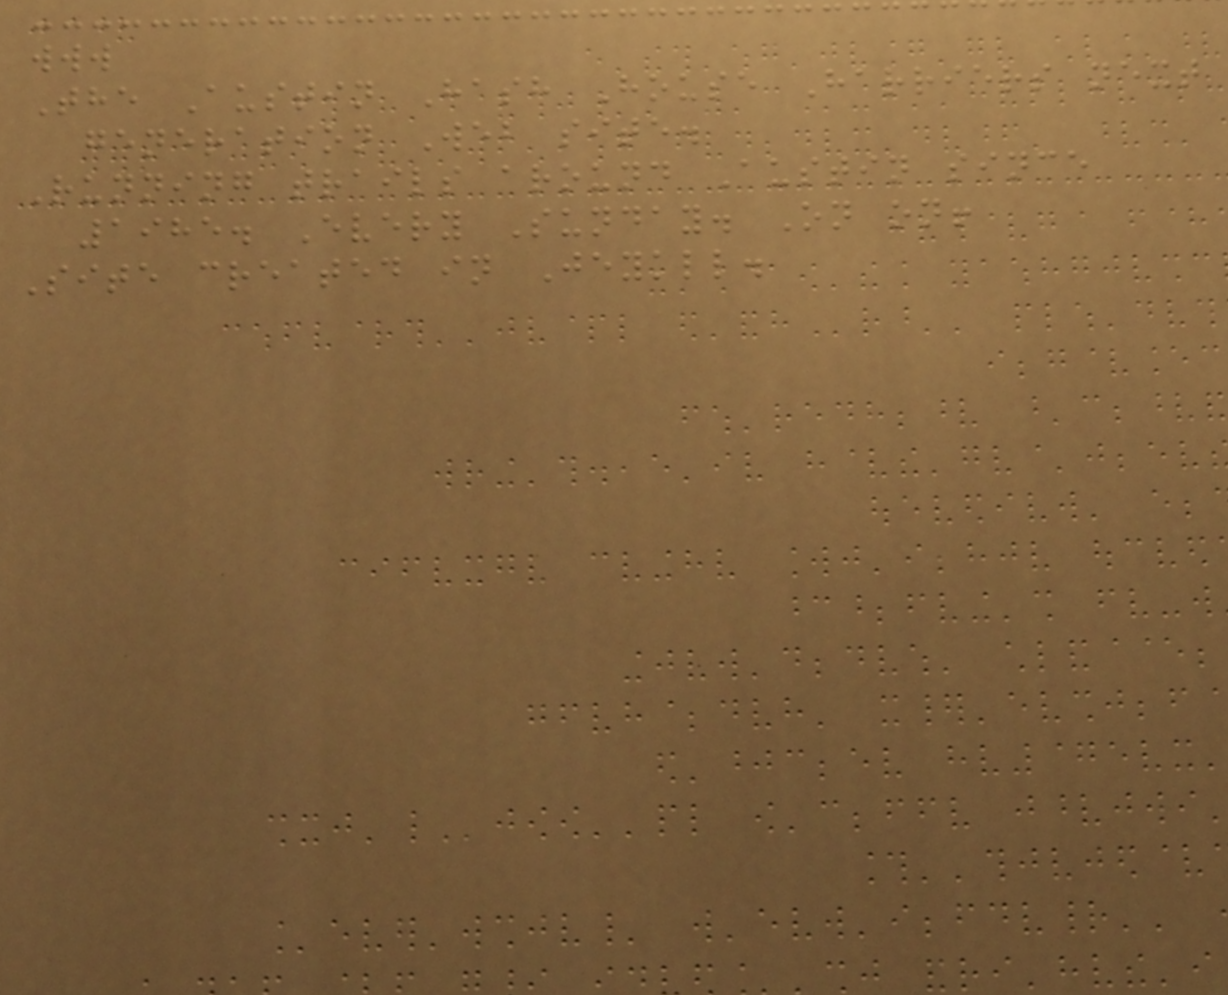www
The Austin Hash House Harriers next
generation Web site.
Running trails around Austin since
1985. Every Sunday. On on!
Site created in Jeykll.
